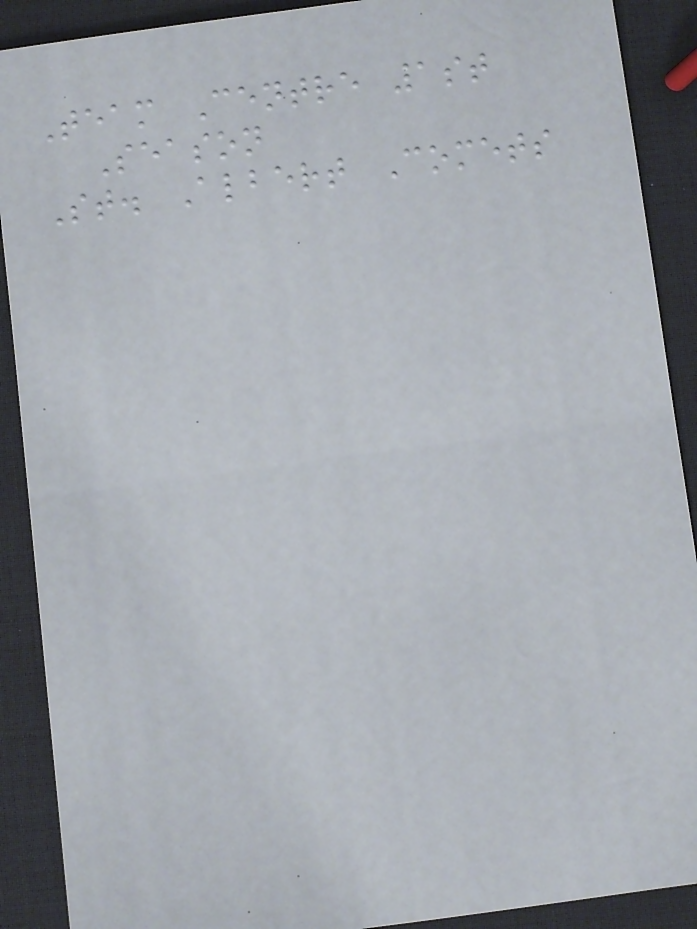Team Centre 1st
Season
St. Albert Comets
